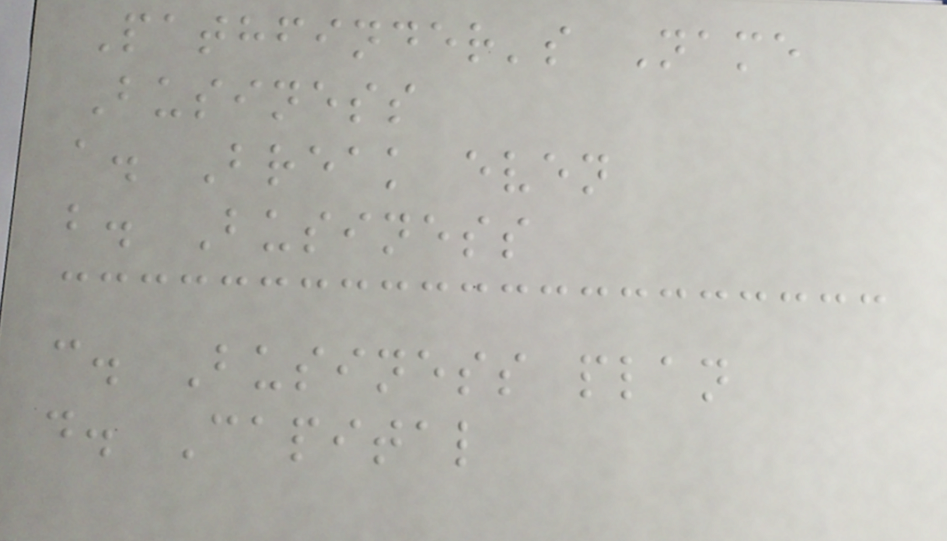Pathfinder's Name
Business
a. Break even
b. Business
c. Business plan
d. Capital
